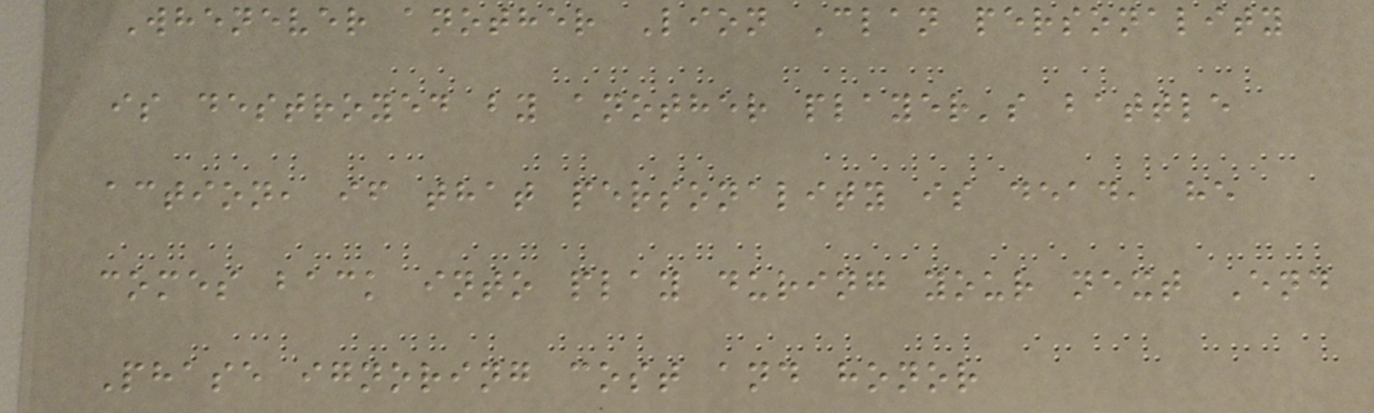Whenever another Lion Clan personality
is destroyed by another player's battle
action, if that personality is dead, he
comes back into play during your next End
Phase ignoring cost and honor
